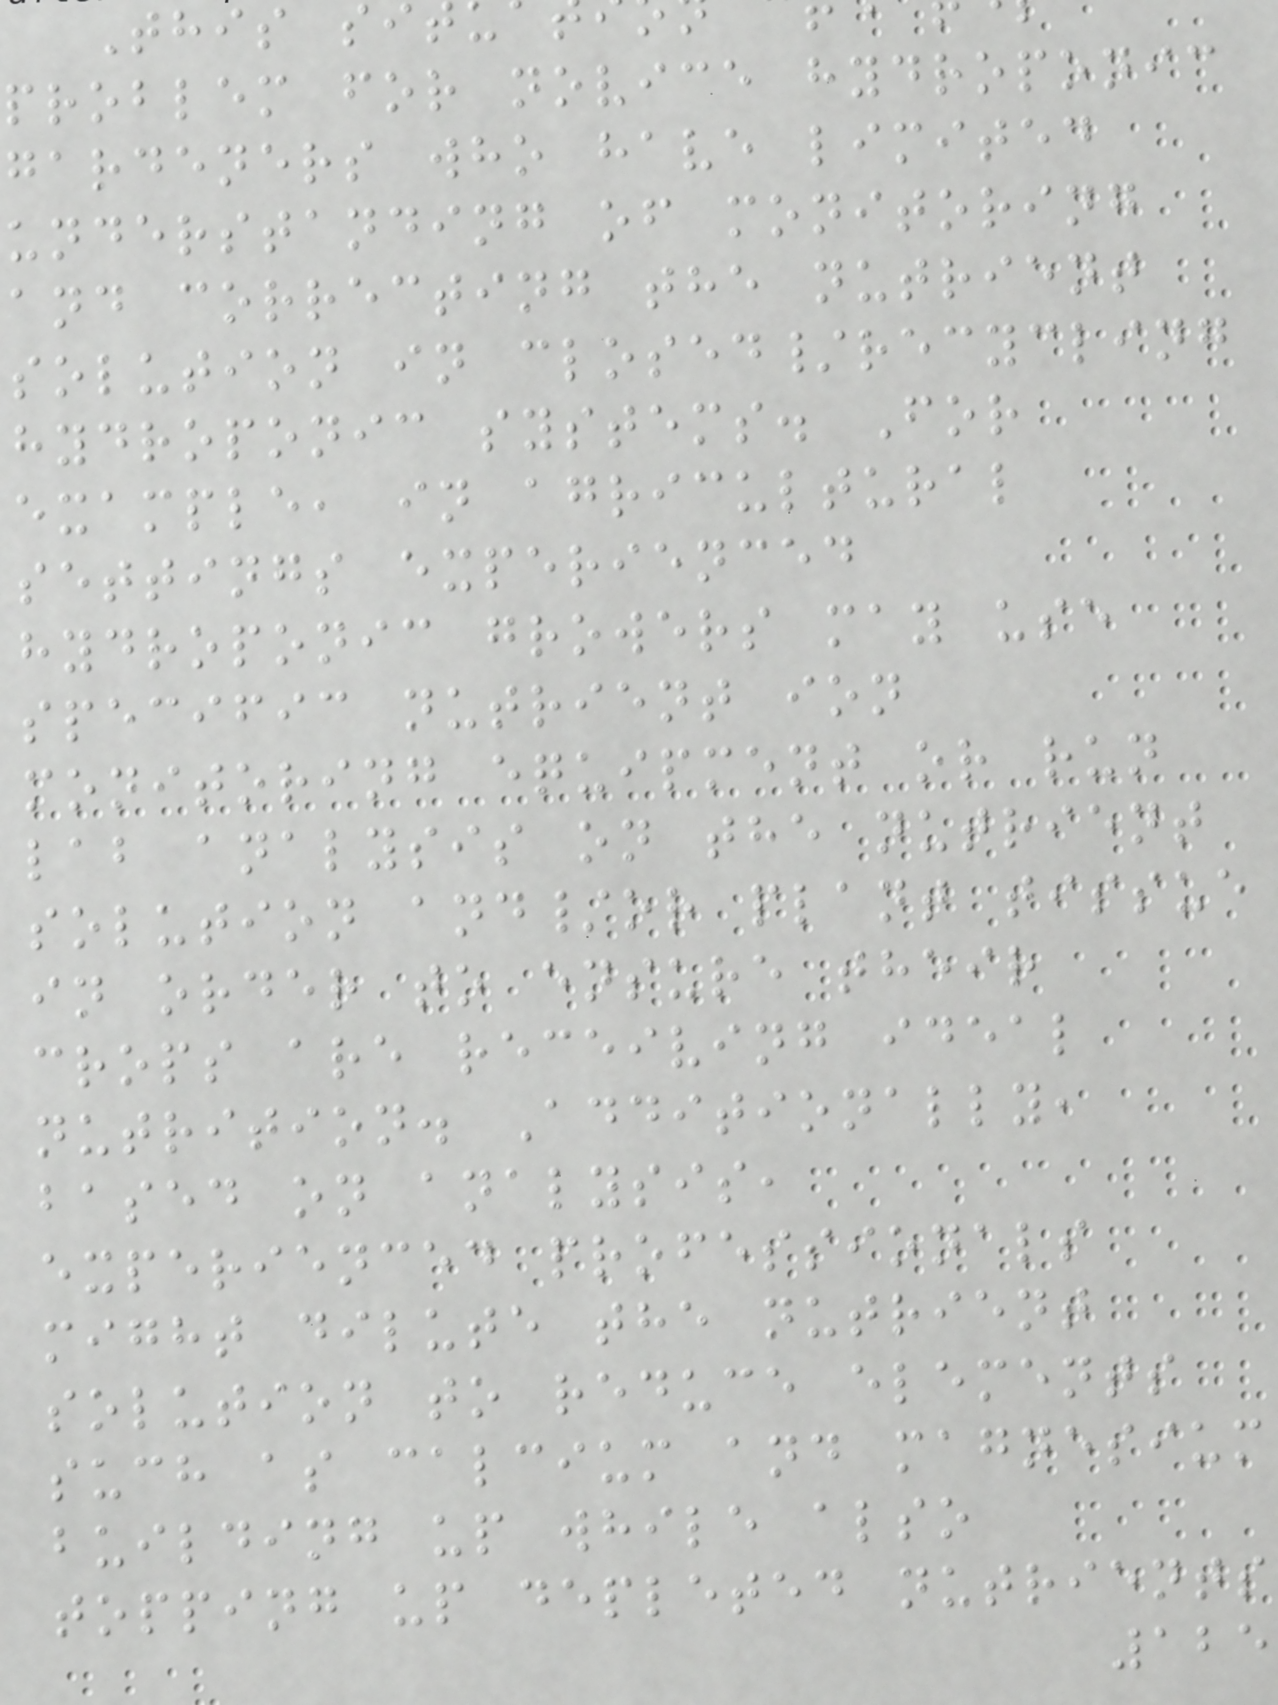This si
problem for novice hydroponic
gardeners who have limited
understanding of monitoring
and correcting the nutrient
solution in closed/recycling
hydroponic systems. For
example, in agricultural
settings experienced
hydroponic growers may use
specific nutrient ion
monitoring equipment or run
lab analysis on the nutrient
solution and/or plant tissue
in order to ensure their
crops are receiving ideal
nutrition. Additionally,
based on analysis,
experienced professionals
might dilute the nutrient
solution to reduce elements
such as calcium and magnesium
building up while also
topping up depleted nutrients
125
